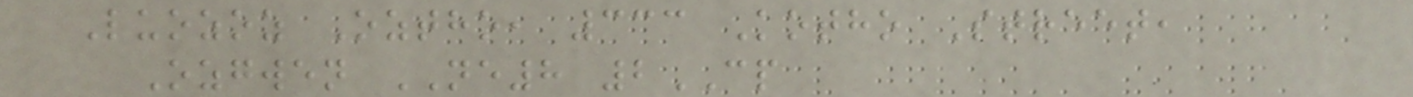Luozoz Oztho, 333 Kotho Street,
Ozgwen NE8 2CP
